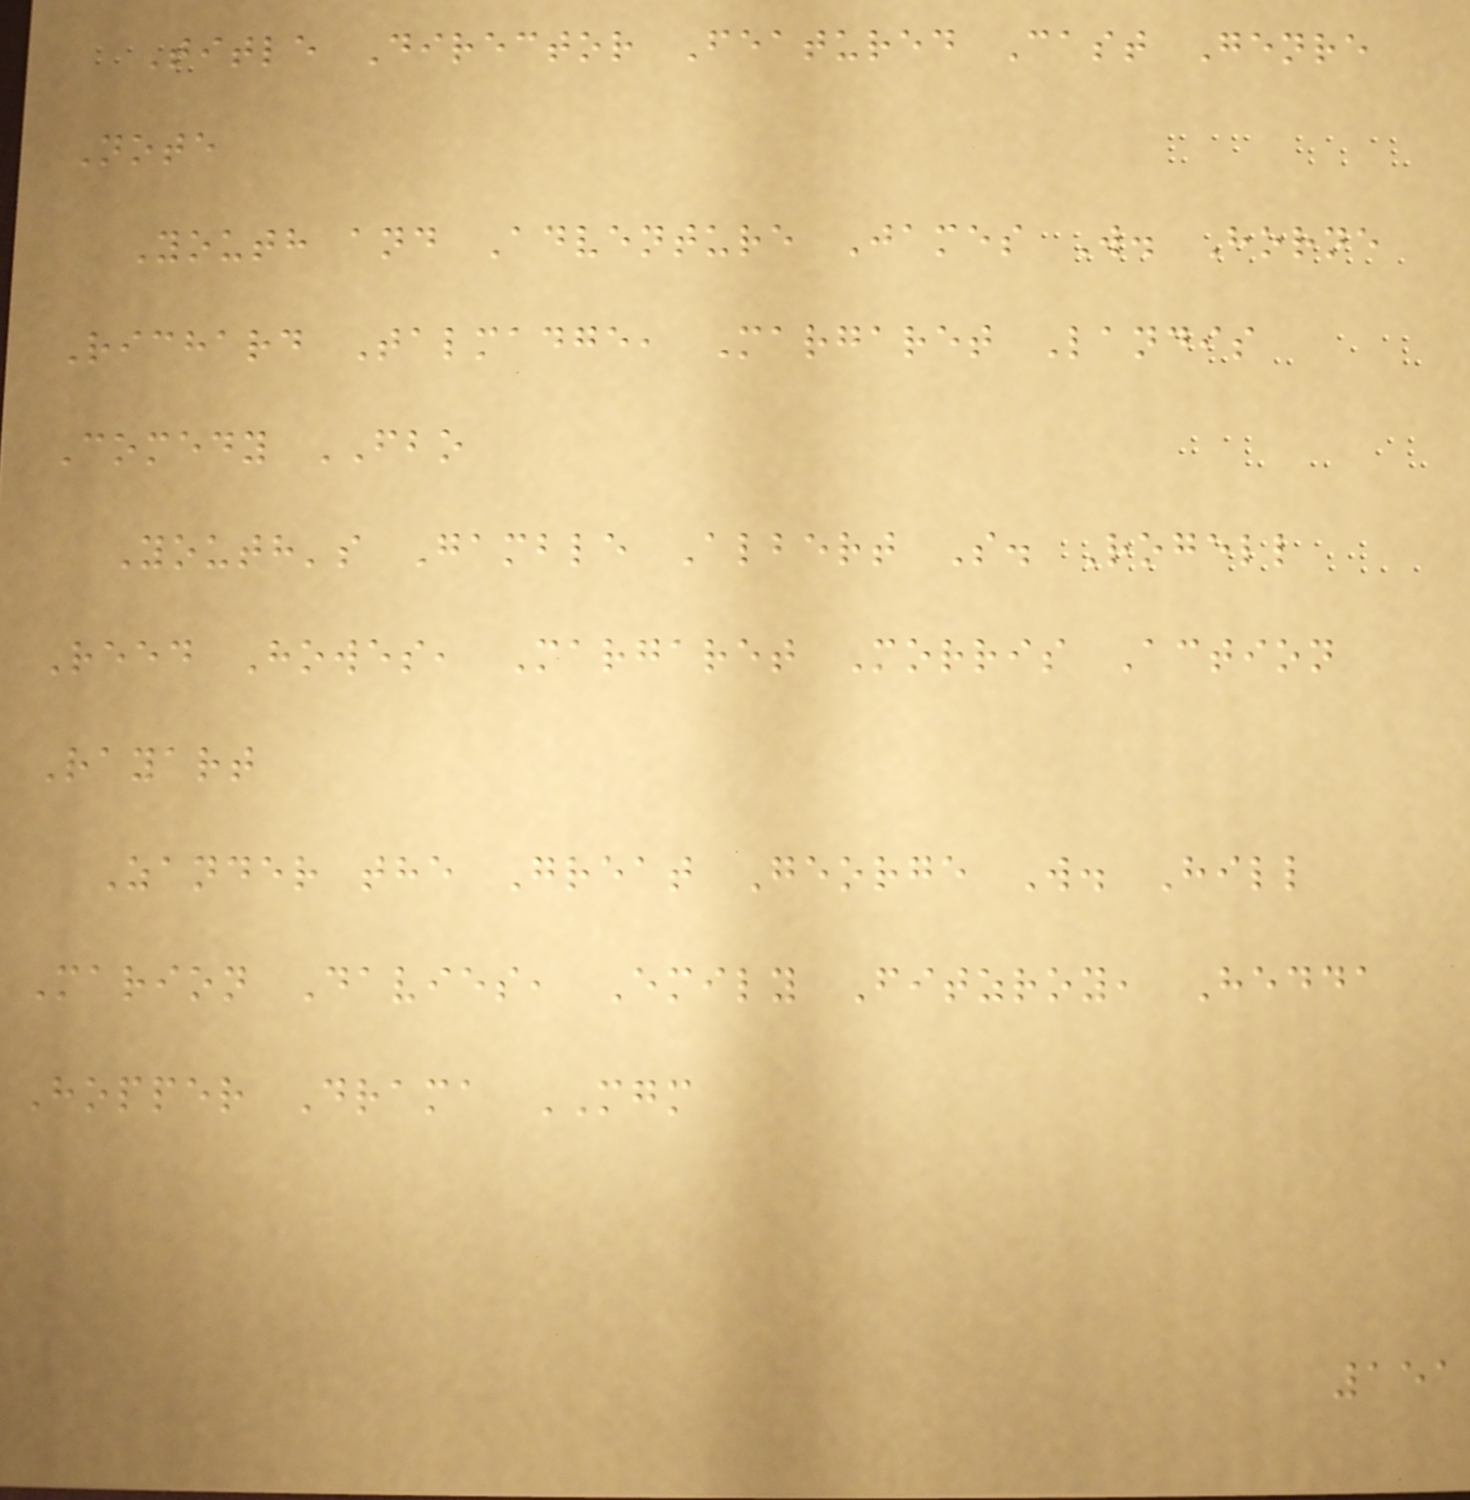Title Director Featured Cast Genre
Note
Youth and Adventure James W. Horne
Richard Talmadge, Margaret Landis
Comedy FBO
Youth's Gamble Albert S. Rogell
Reed Howes, Margaret Morris Action
Rayart
Zander the Great George W. Hill
Marion Davies, Emily Fitzroy, Hedda
Hopper Drama MGM
151
